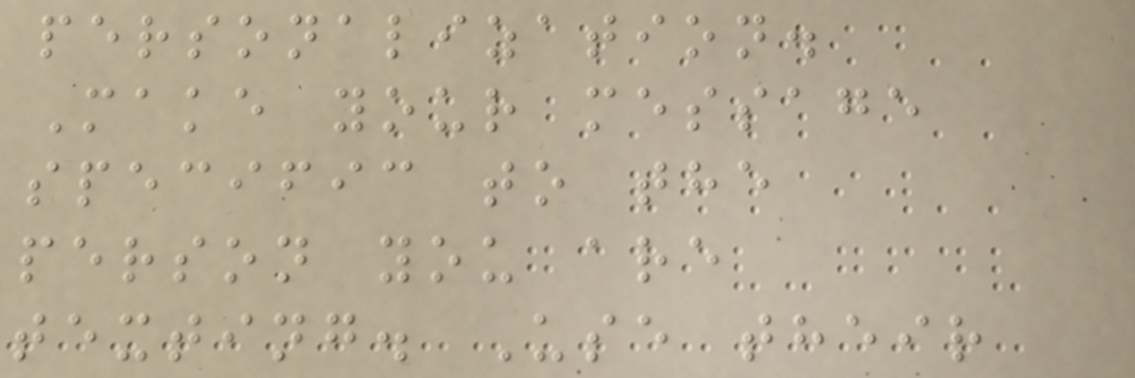personalization.
Make your message
specific to the
person you are
texting. Use their
